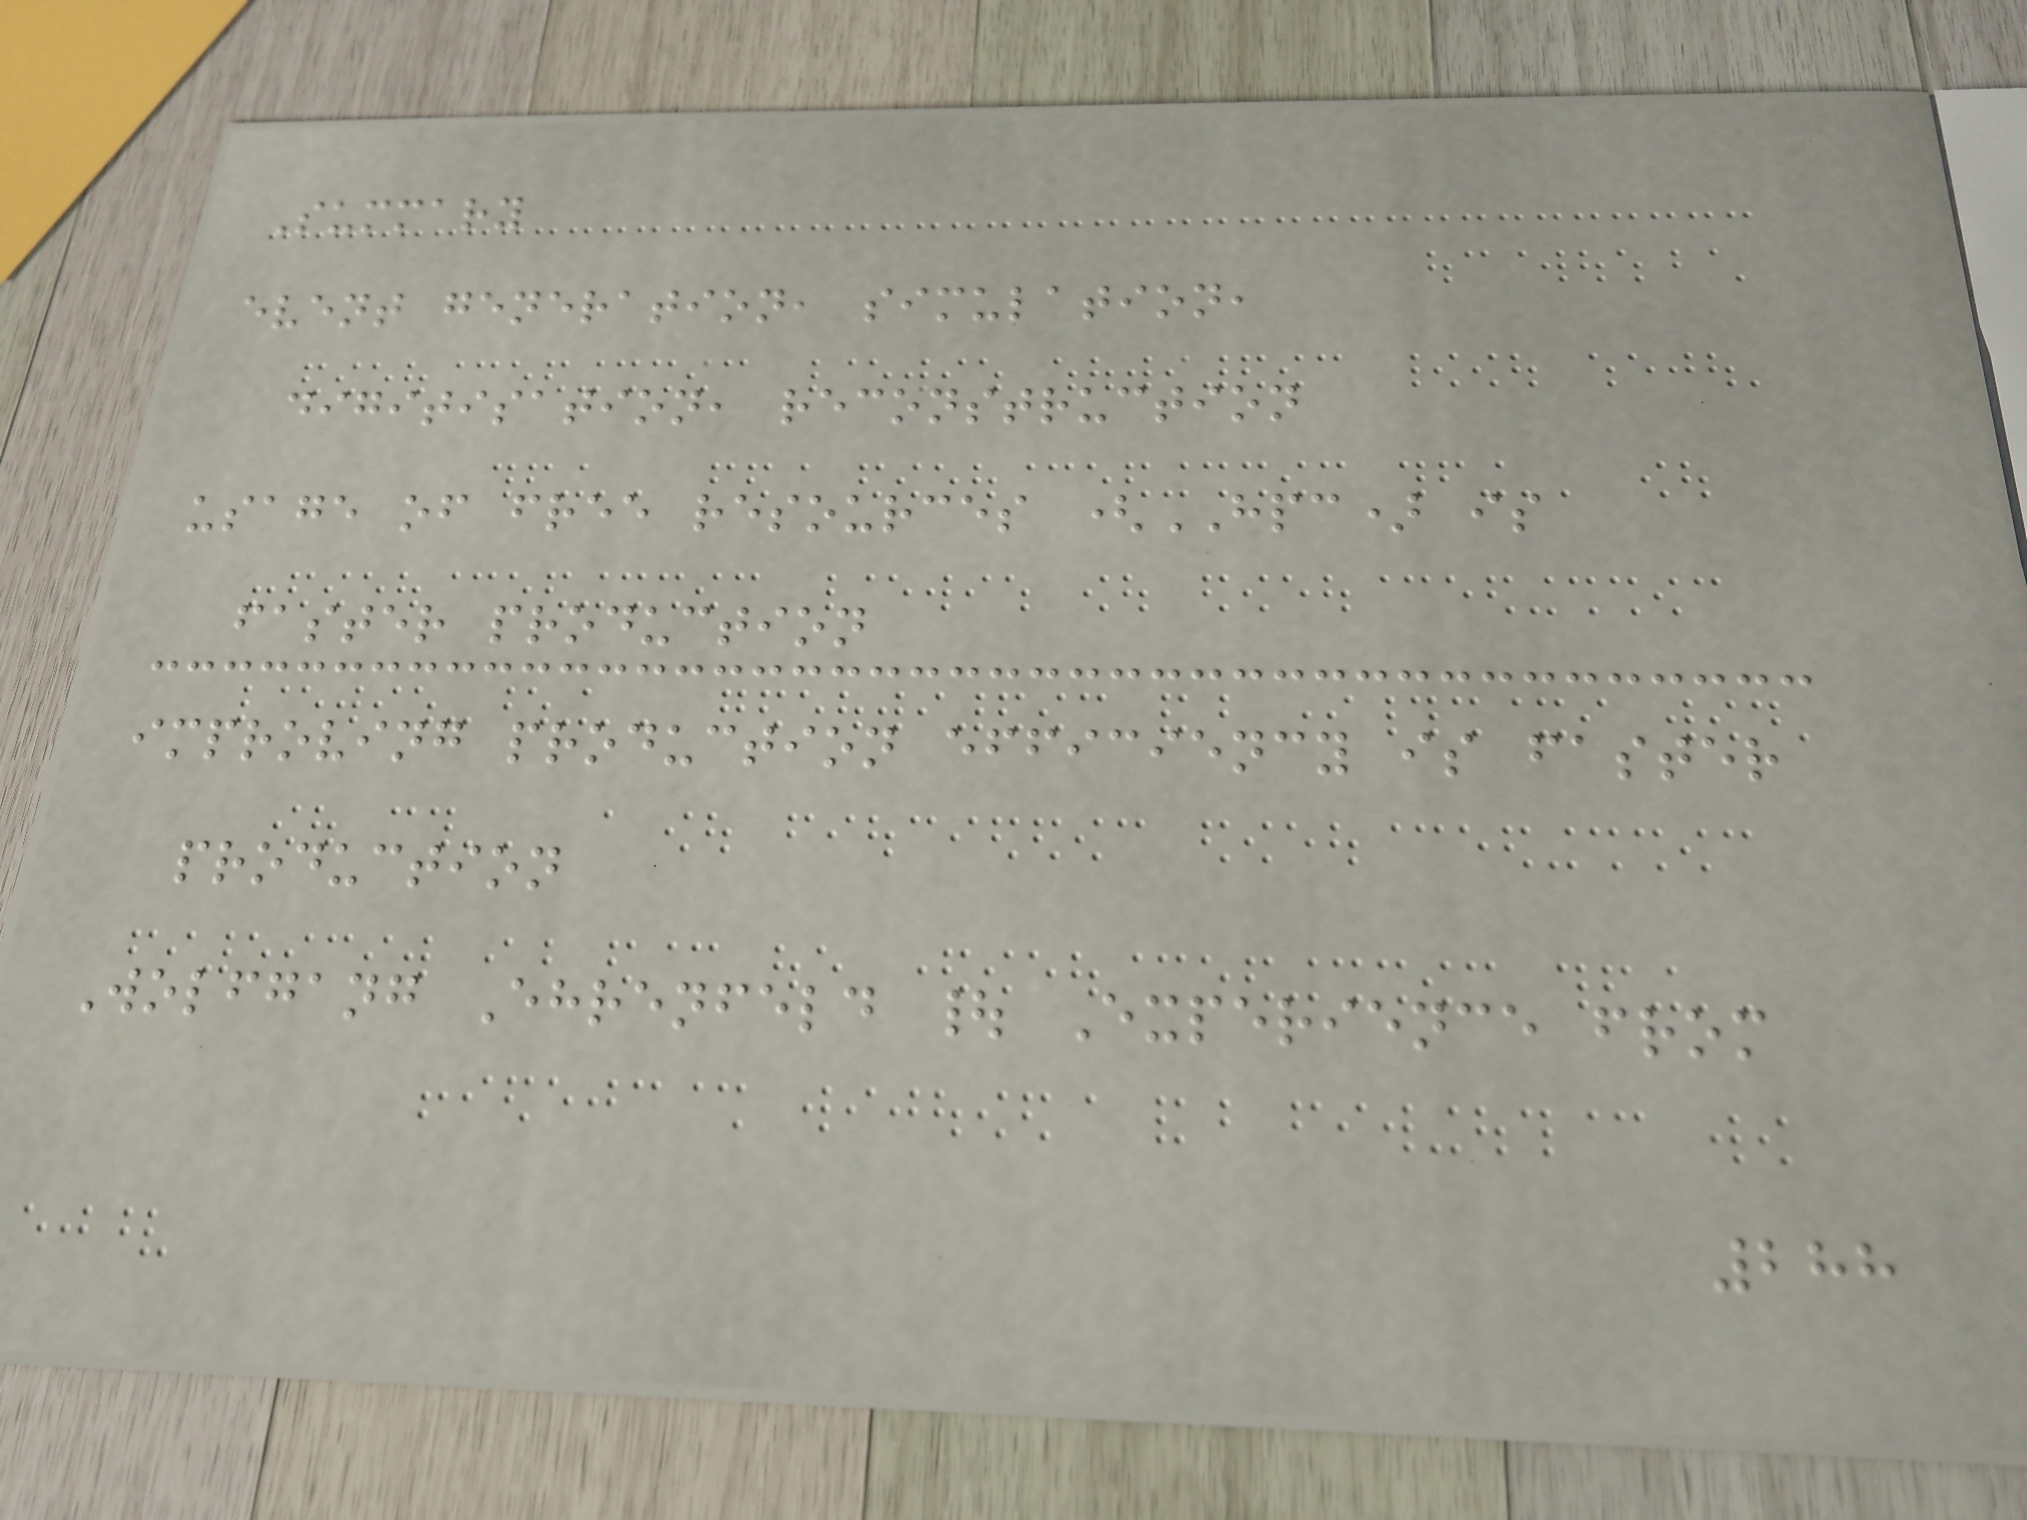Summary
event generation, simulation,
digitisation, reconstruction
usage of free resources (HPC) is
faster production
improving production efficiency is faster
production
Wolfgang Ehrenfeld | Experience from
288
